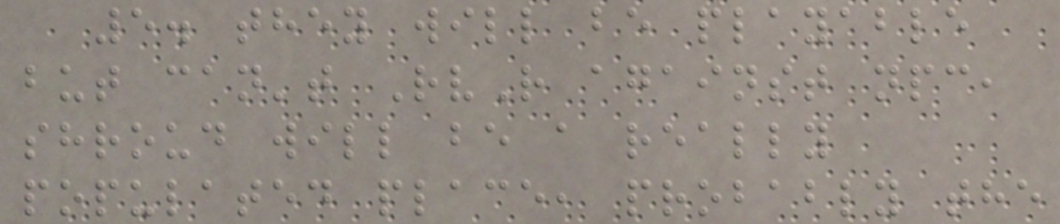5. they will be playable
but can't RvR against npc,
shroud will be a really
populated place, probably the
